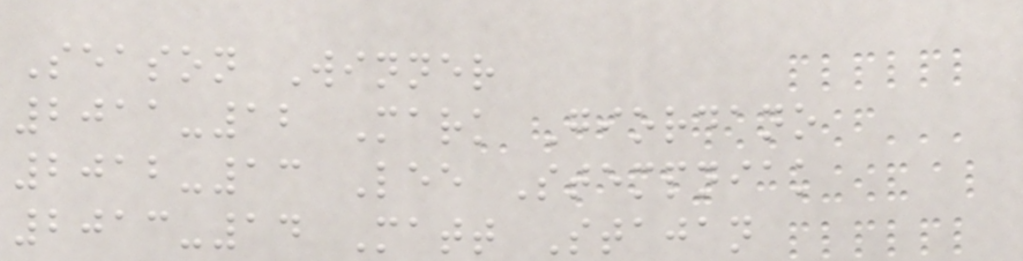Season Winner
2011-12 Mark Giordano
2012-13 Lee Stempniak
2013-14 Matt Stajan
